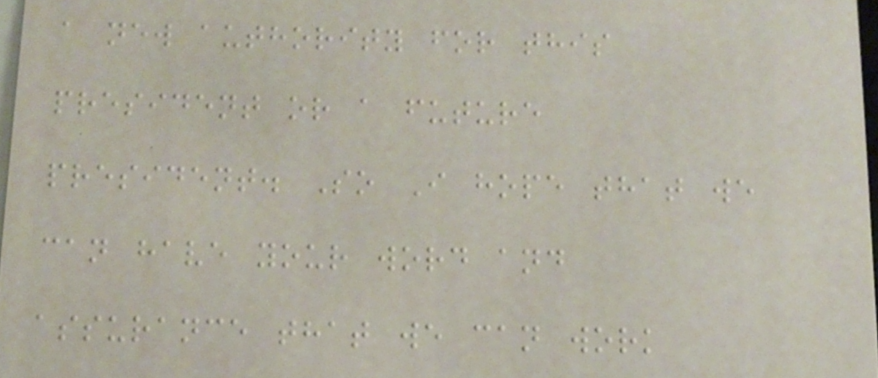a new authority for this
president or a future
president. So I hope that we
can have your word and
assurance that we can work
